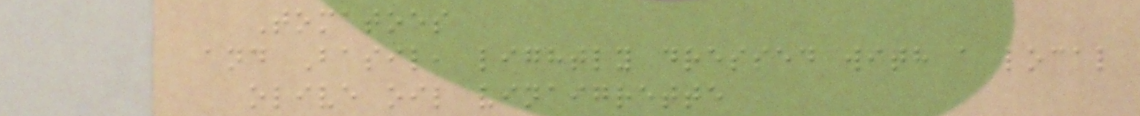Tomatoes
and Basil, lightly dressed with a local
olive oil vinaigrette
